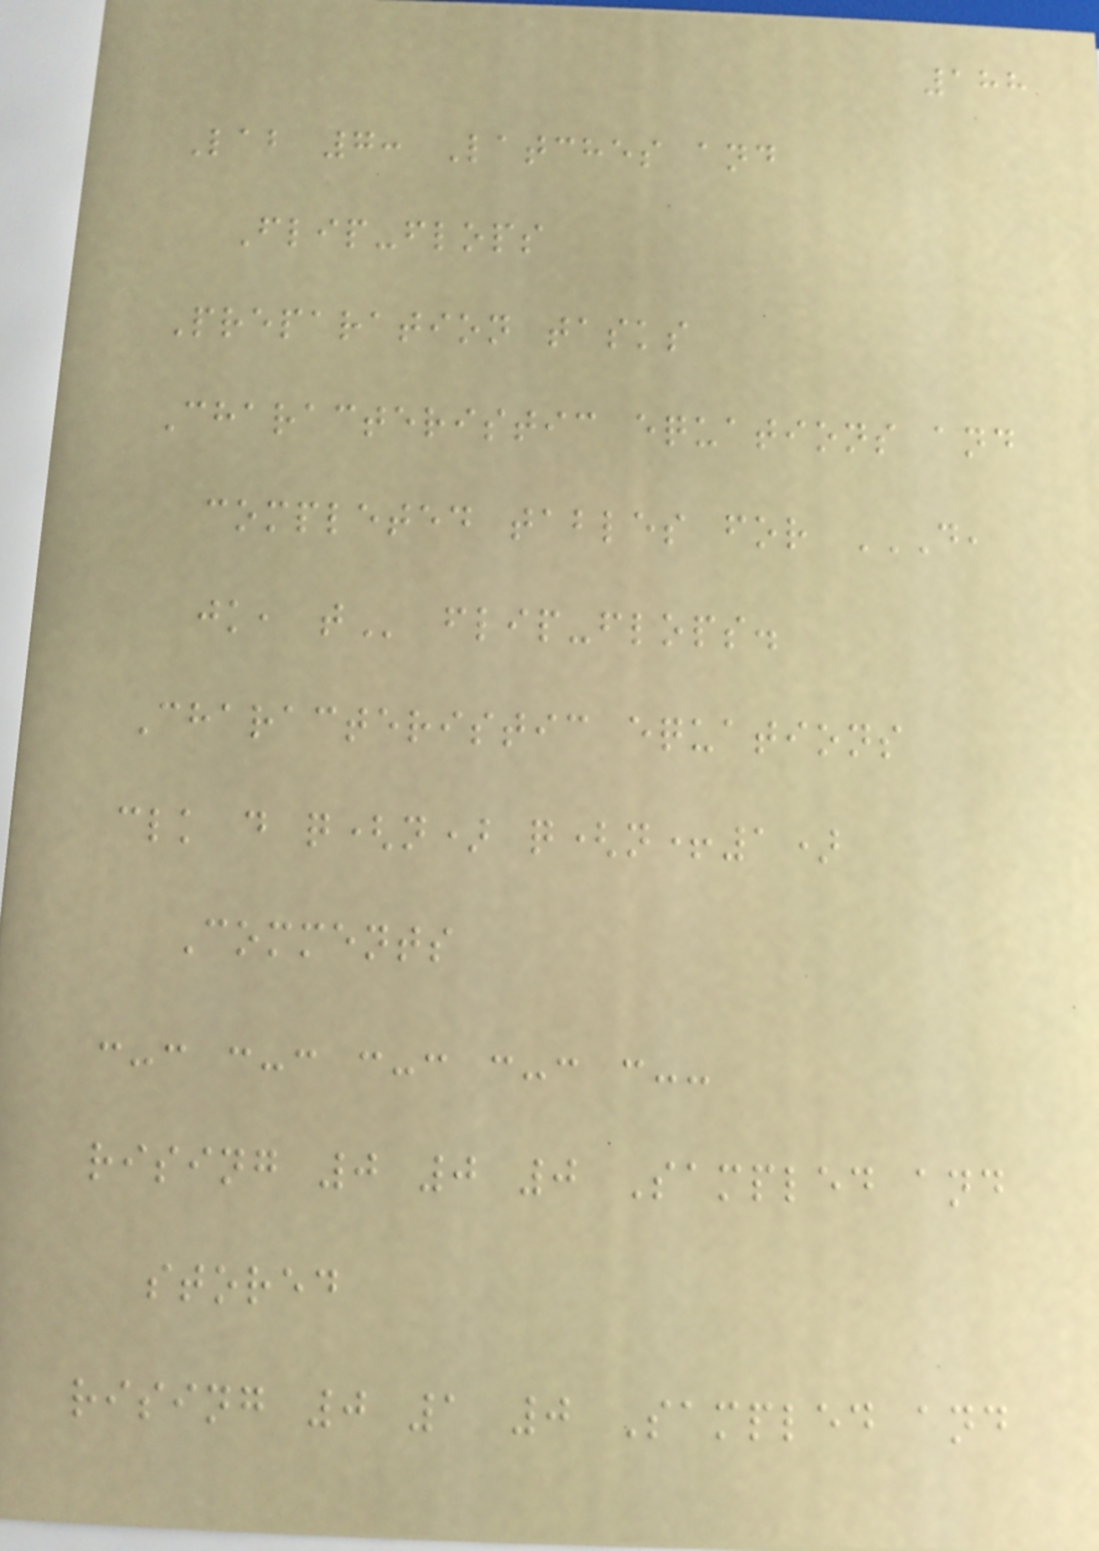188
Lab 7: Latches and
Flip-flops
Preparation tasks
Characteristic equations and
completed tables for D,
JK, T flip-flops.
Characteristic equations
clk d q(n) q(n+1)
Comments
:-: :-: :-: :-: :--
rising 0 0 0 Sampled and
stored
rising 0 1 0 Sampled and
